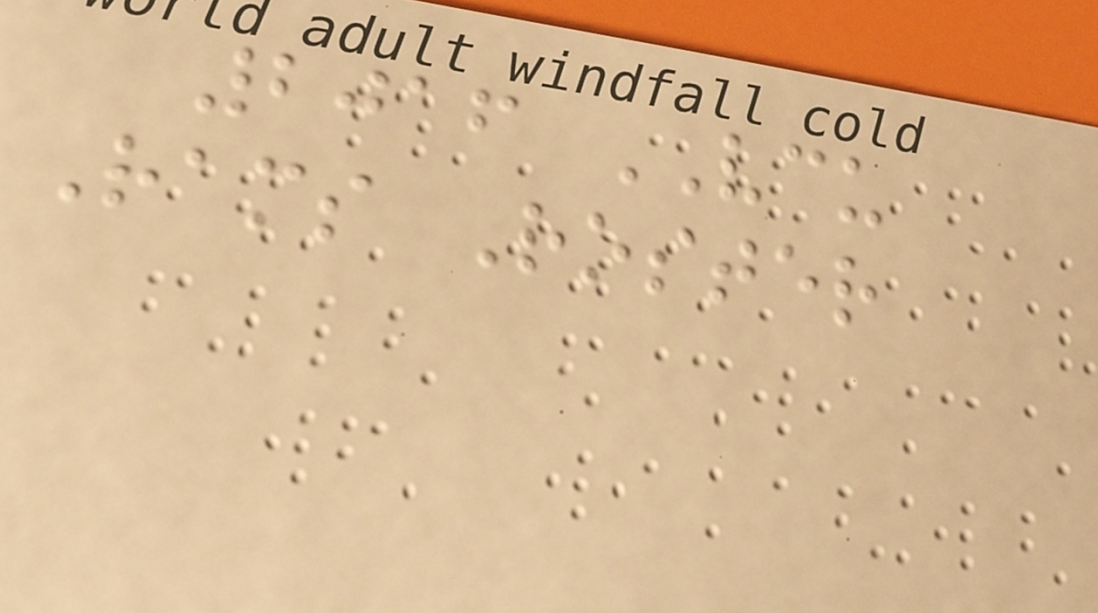2016 VCU
Rams Roster
